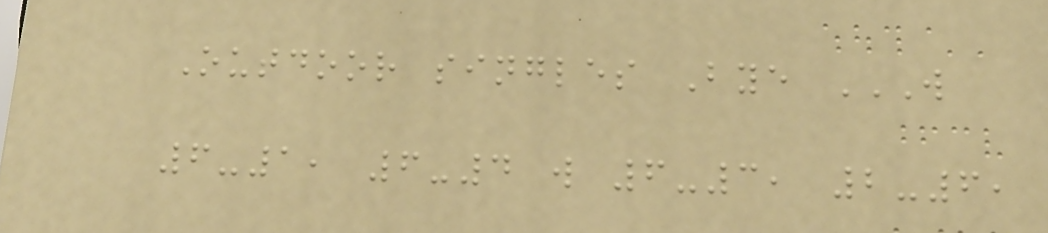Outdoor singles Bye W
6-1, 6-4 W 6-3, 2-6,
